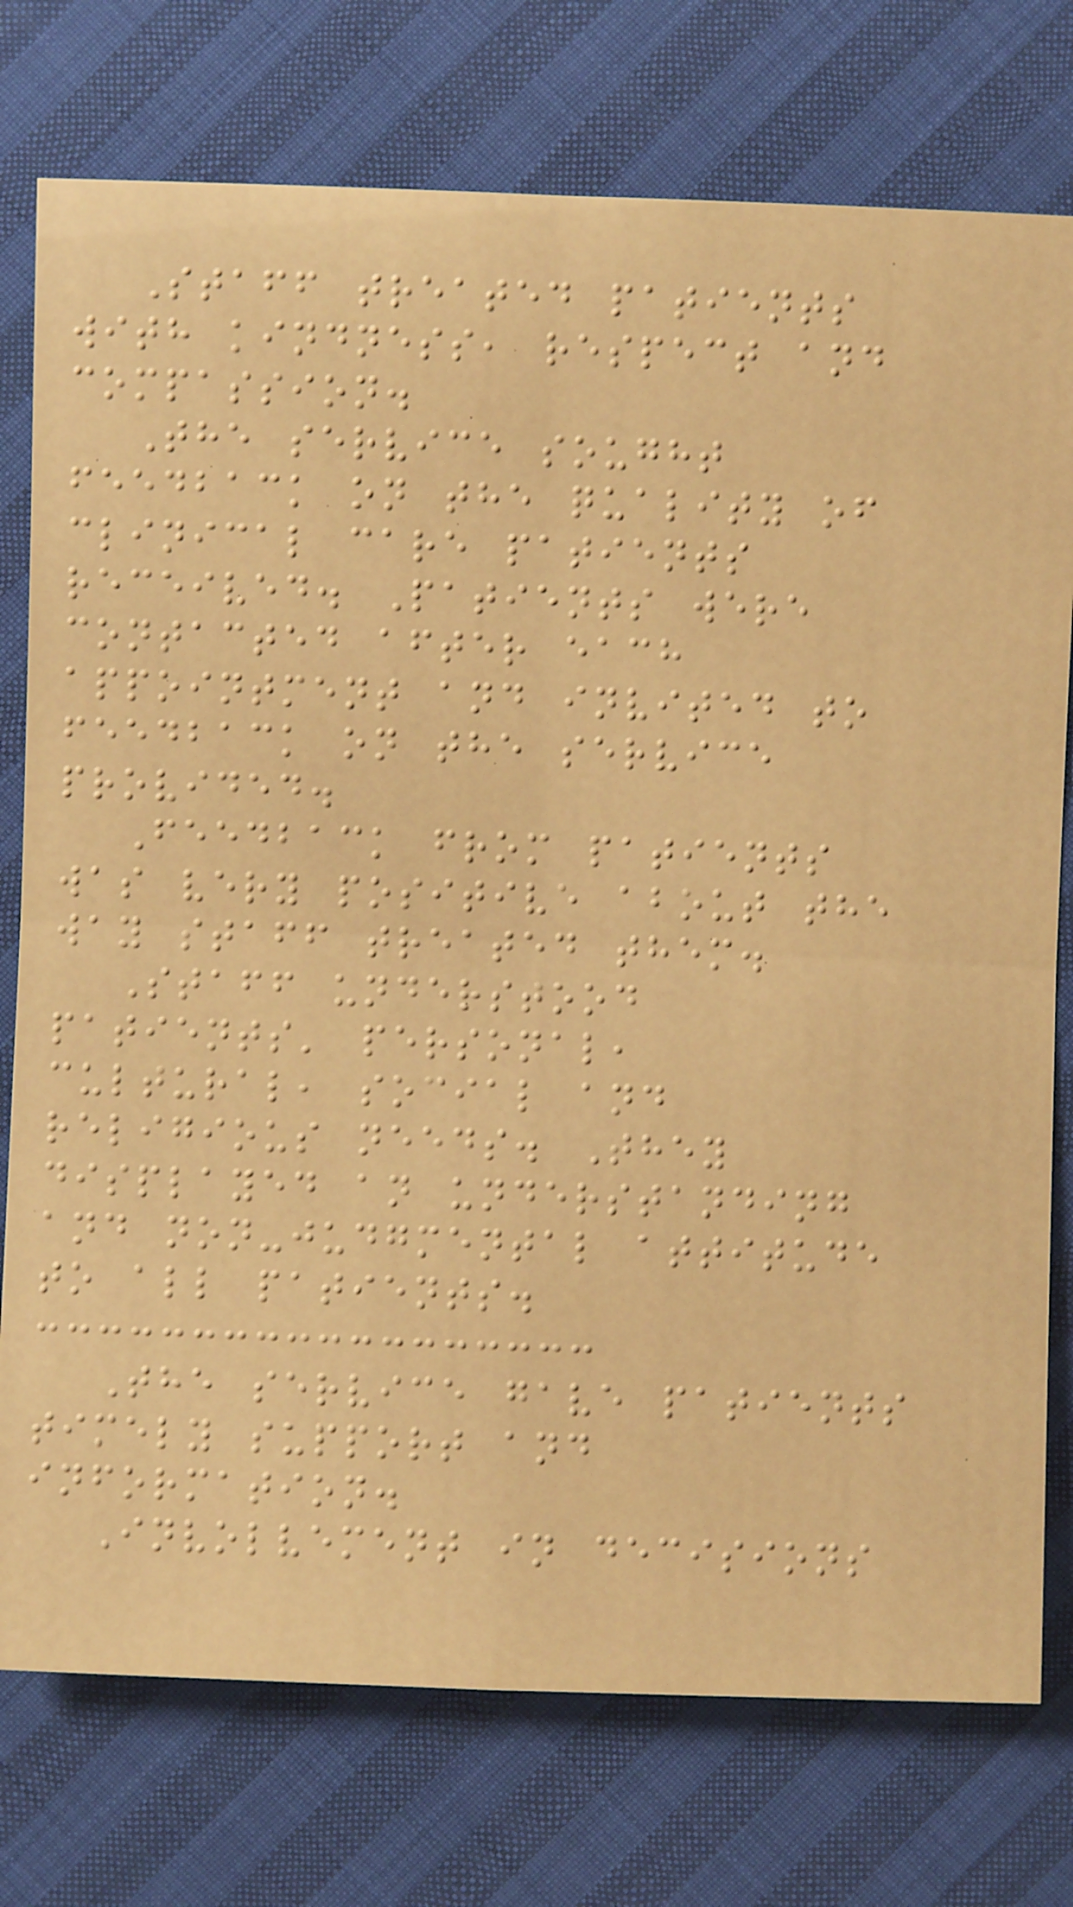Staff treated patients
with kindness, respect and
compassion.
The service sought
feedback on the quality of
clinical care patients
received. Patients were
contacted after each
appointment and invited to
feedback on the service
provided.
Feedback from patients
was very positive about the
way staff treated them.
Staff understood
patients' personal,
cultural, social and
religious needs. They
displayed an understanding
and non-judgmental attitude
to all patients.
The service gave patients
timely support and
information.
Involvement in decisions
